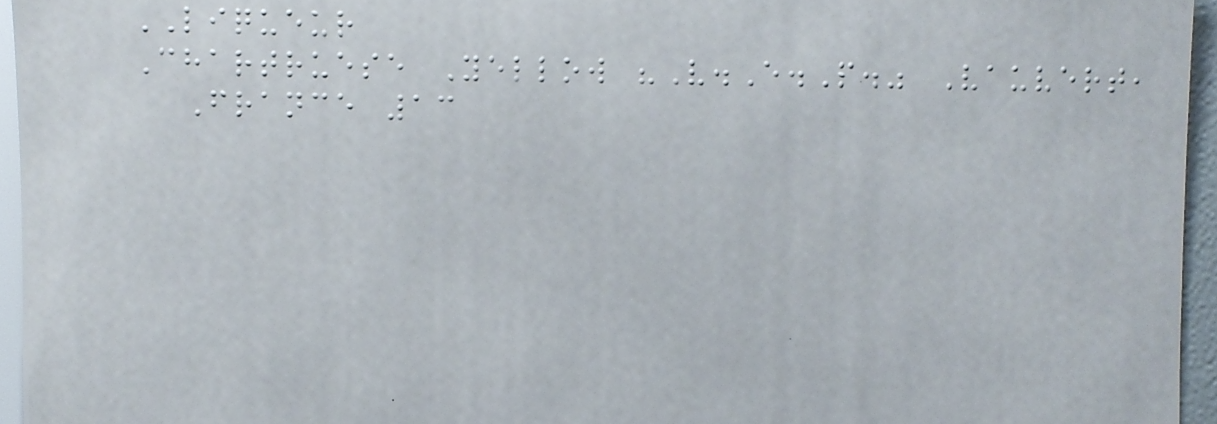LIQUEUR
Chartruese Yellow "V.E.P." Vauvert,
France 13
